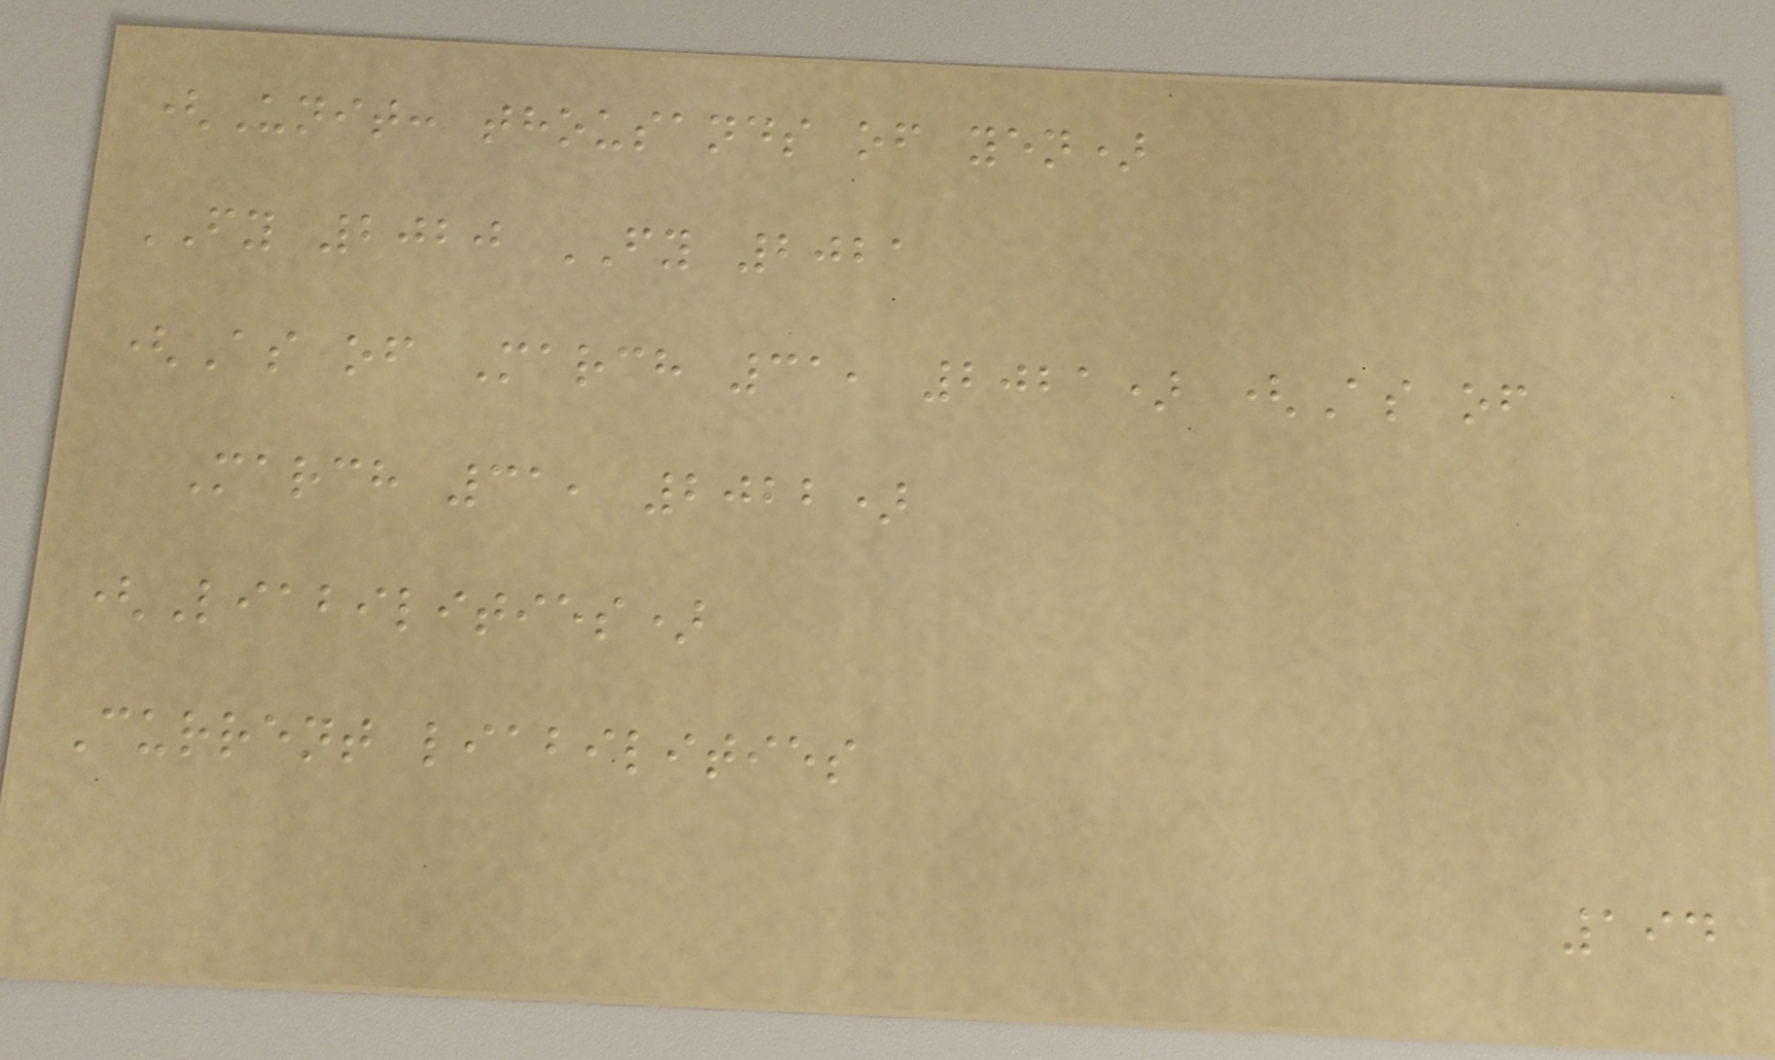(Unit: thousands of yen)
FY 2020 FY 2021
(As of March 31, 2021) (As of
March 31, 2022)
(Liabilities)
Current liabilities
194
